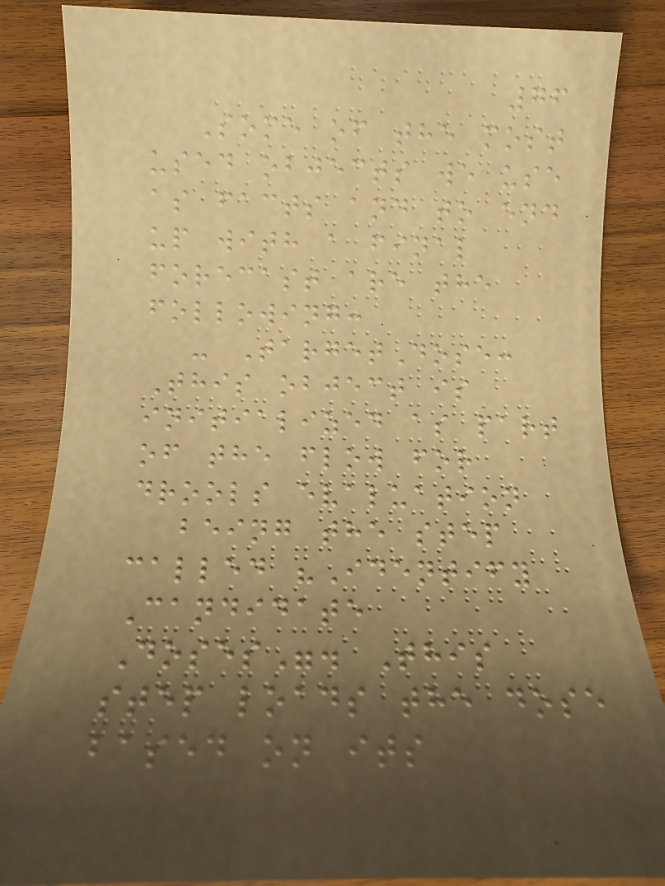76
Some of the most
used objects we use
as facts and to end
up with a final
forecast are the
following:
- TargetDose:
This object is
initialized as part
of the flow for
drools evaluation
being the step
called "Identify
Candidate
Doses". This
step loads the dose
based on its
